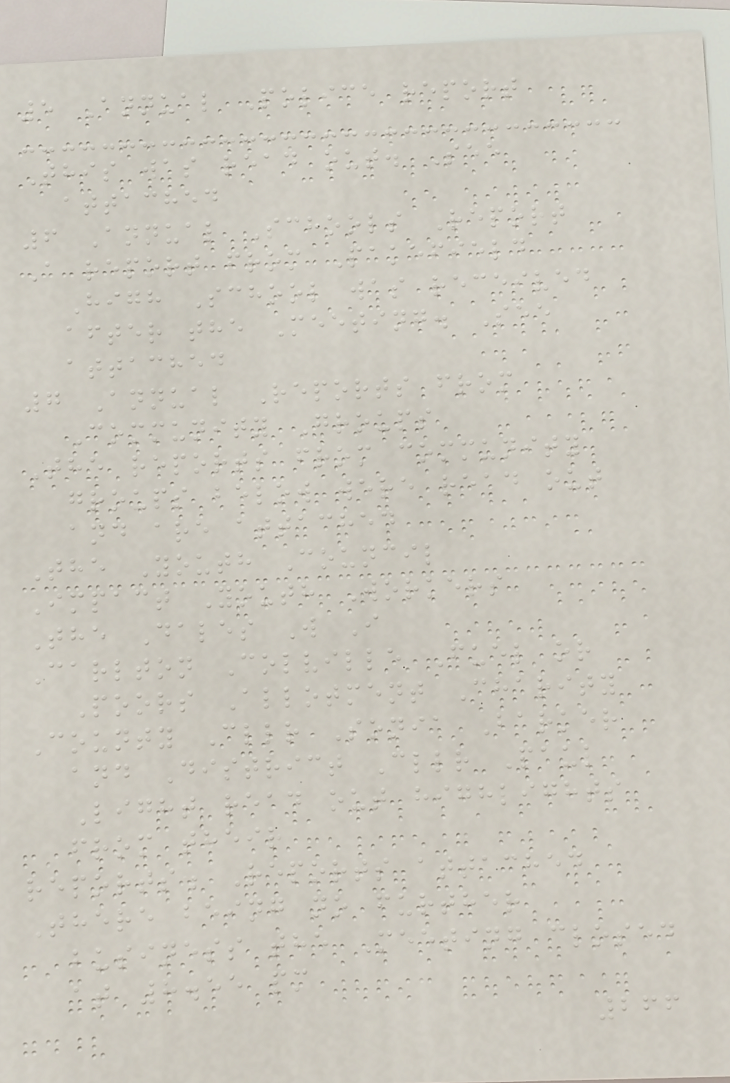5 Annual Police report
This was read out. See
attached
6 Annual Schools Report
A report from Pakefield
High School was received
after the Meeting. See
attached
7 Annual Reports from
Community Groups
The reports from community
groups below were read out
and are attached
The Youth Council
Impact Youth Workers
The Dales W I
Carlton Colville Fuel or
Poors Allotment Charity
County Cllr Sonia Barker
and District Cllr Paul
Light read out highlights
from their
reports. Reports attached
There being no further
business the Meeting closed
at 8.55 pm
266
